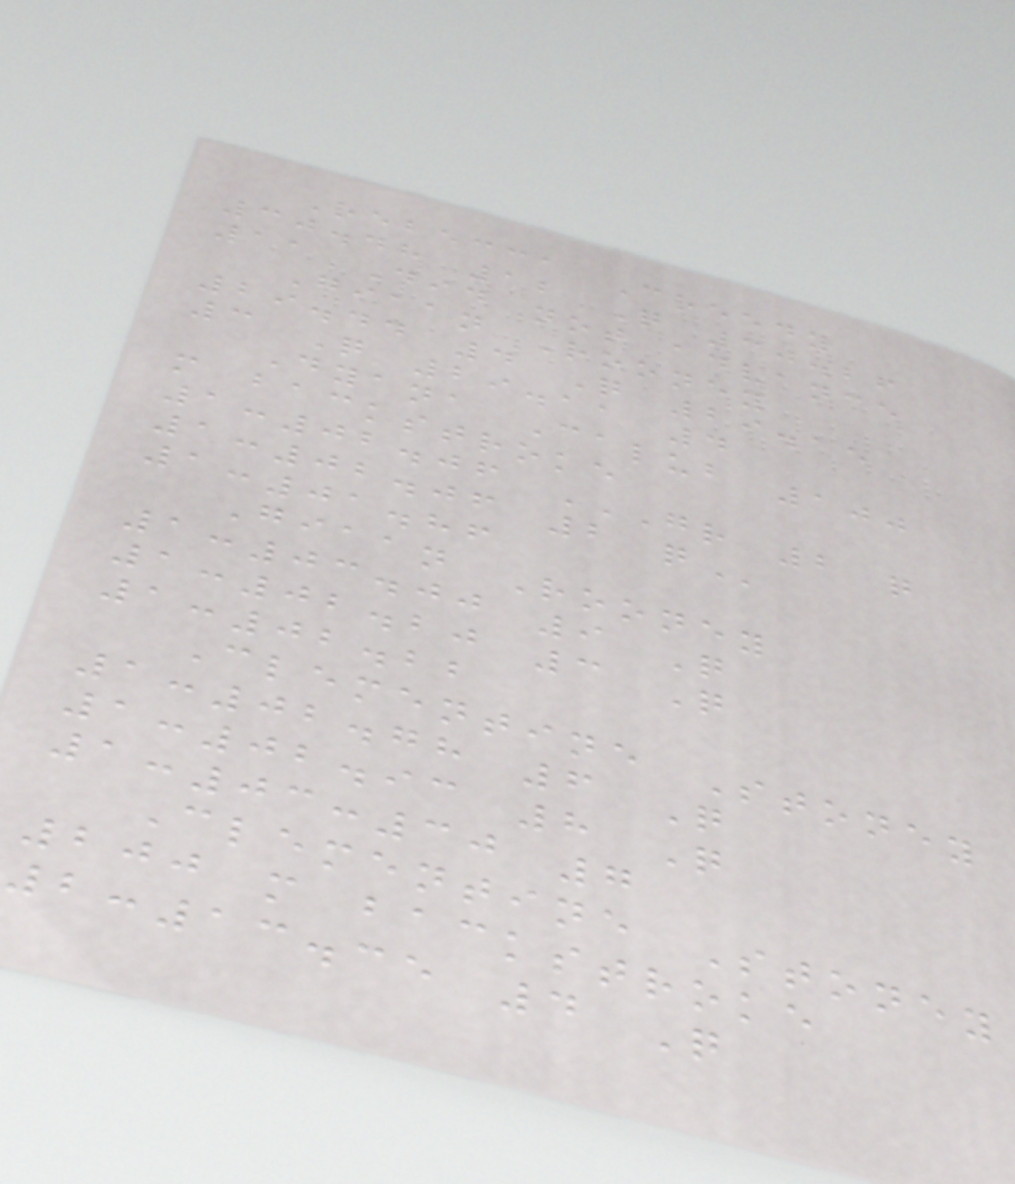Rebecca Creedy
30.48 12 Q 30.26
11 Did not advance
Giaan Rooney
29.44 4 Q 29.15
3 Q 29.11 4
Dyana Calub 100
m backstroke
1:02.06 GR 2 Q
1:02.06 2 Q
1:01.86
Giaan Rooney
1:03.00 9 Q
1:02.20 3 Q
1:02.22
Clementine Stoney
1:02.78 6 Q
1:02.93 8 Q
1:03:30 7
Clementine Stoney
200 m backstroke
2:13.35 4 Q
